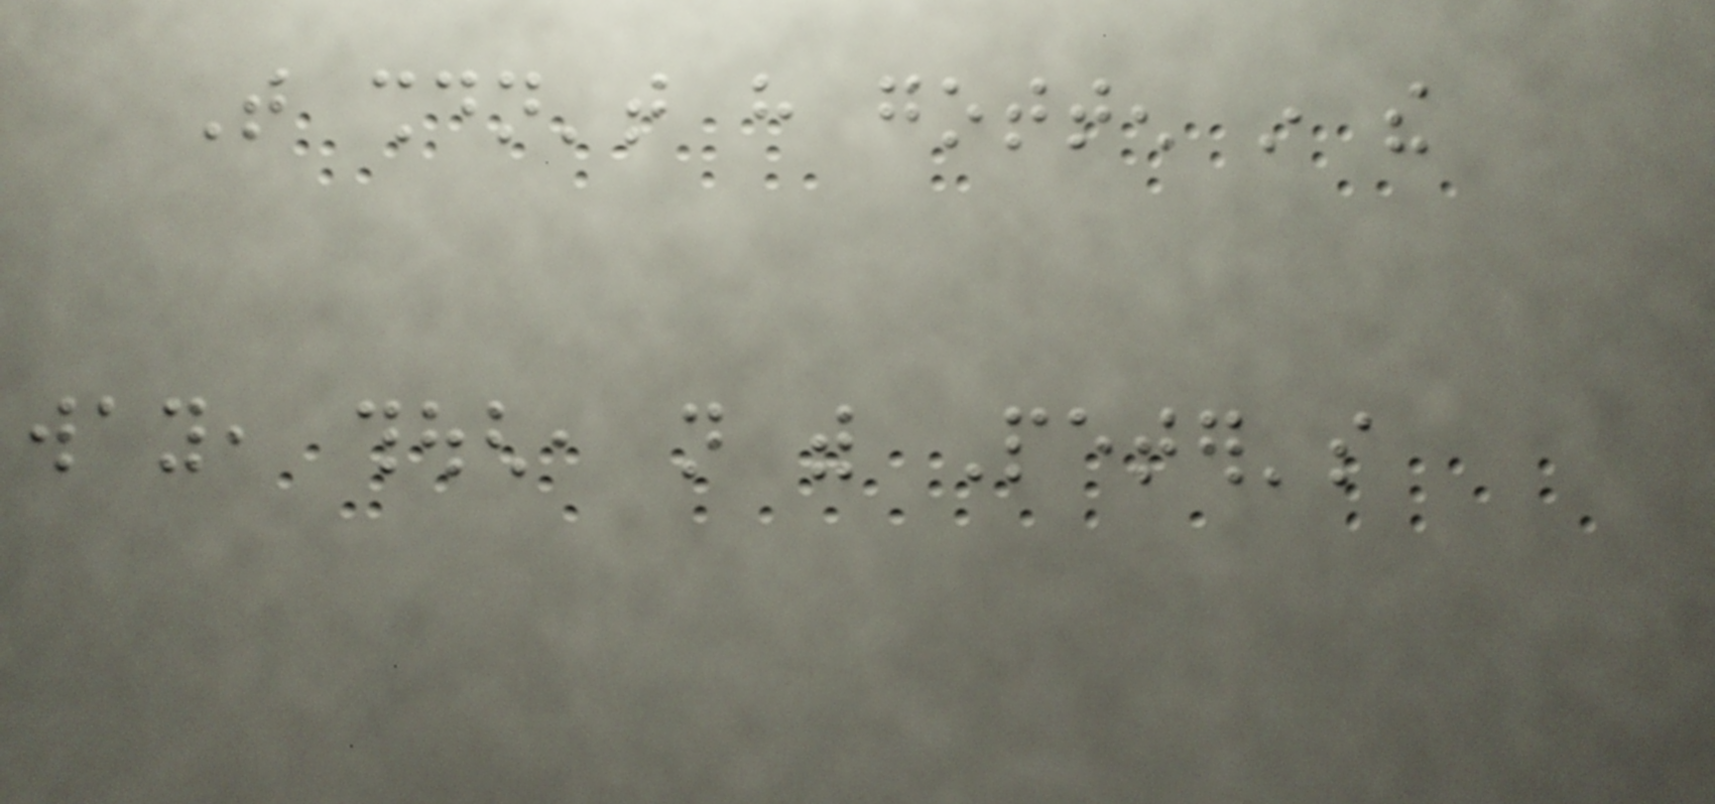That shouldn't have gotten in the
way, though, not with Peter's
